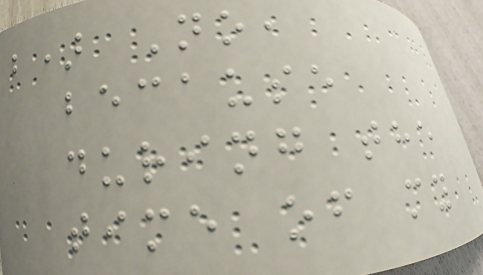b) No,
because
during the
time of my
